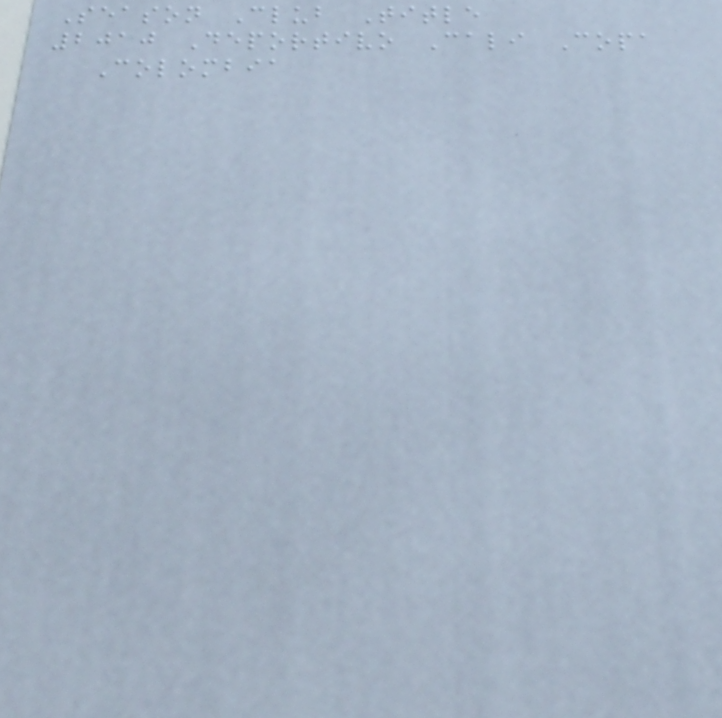Season Club Title
2010 Deportivo Cali Copa
Colombia
